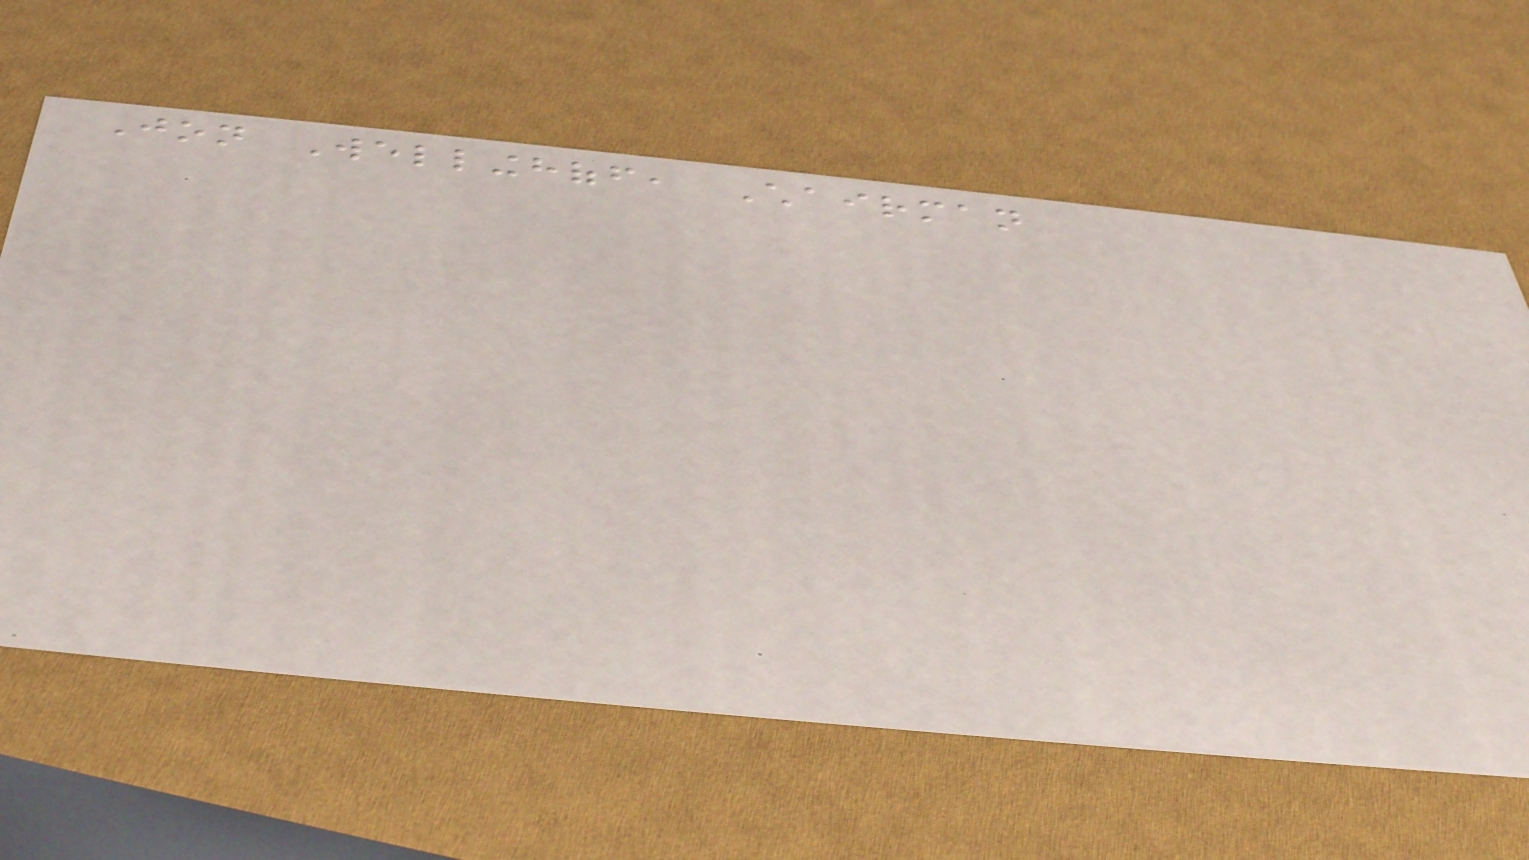Jon Wellinghoff, Chairman
